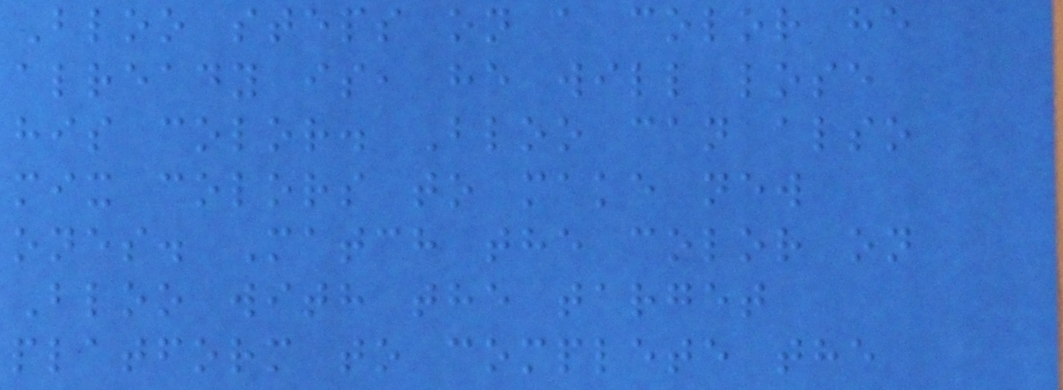Bloo steps on a color he
already is, he will lose
his color. Bloo can also
mix colors to make new
ones. Match the color on
Bloo with the target
platform to complete the
